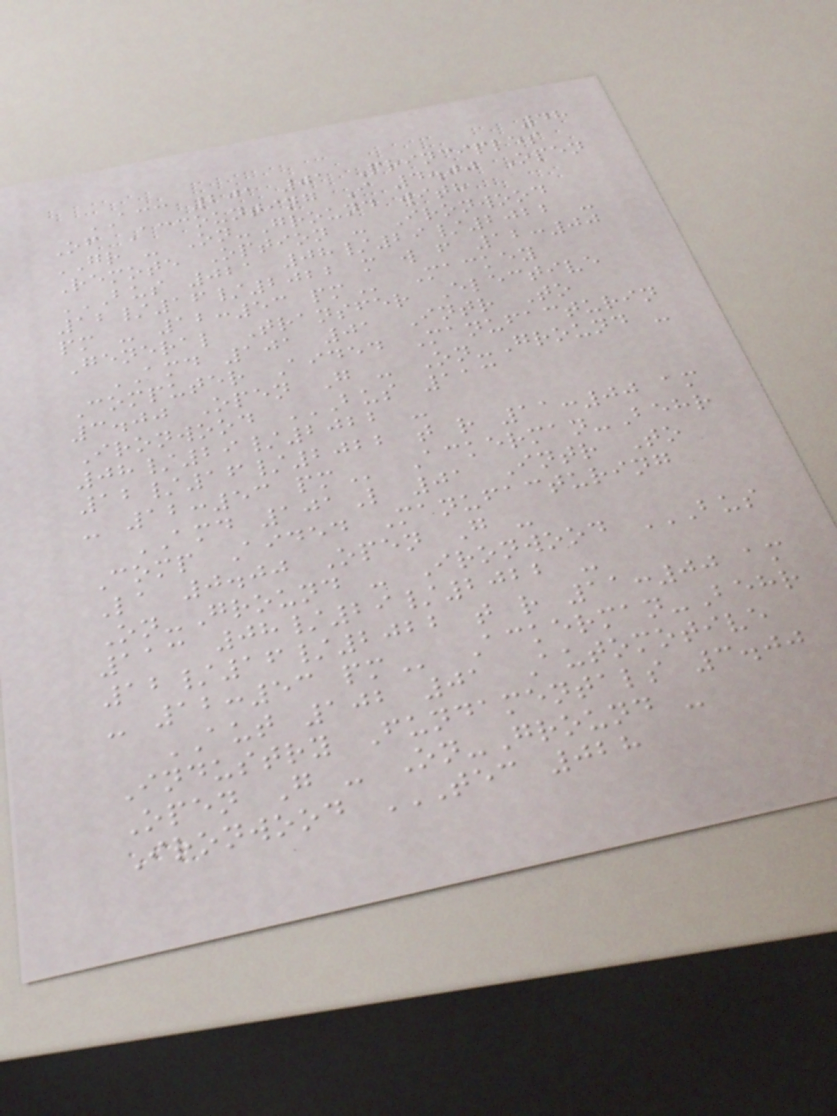48
ACC 201 01 Principles
Of Accounting I 4.00 Open
GR - On-Ground with
Remote Option - Ironwood
BUS 021 08/29/2022 -
12/16/2022 M W F 12:00
PM - 12:53 PM Mackey
General Transfer Elective
AMD 101 01 Intr To
Computer Aided Manufacturin
3.00 Open G - On-Ground -
Ironwood BUS 113
08/29/2022 -
12/16/2022 T R 11:00 AM
- 12:53 PM Ackerman-Behr
AMD 101L 01 Intr To
Comp Aided Manufacturing
La 0.00 Open G -
On-Ground - Ironwood BUS
113 08/29/2022 -
12/16/2022 T R 11:00 AM
- 12:53 PM Ackerman-Behr
AUT 102 01 Automotive
Industry Fundamentals 3.00
Open G - On-Ground -
Ironwood TEC 028
